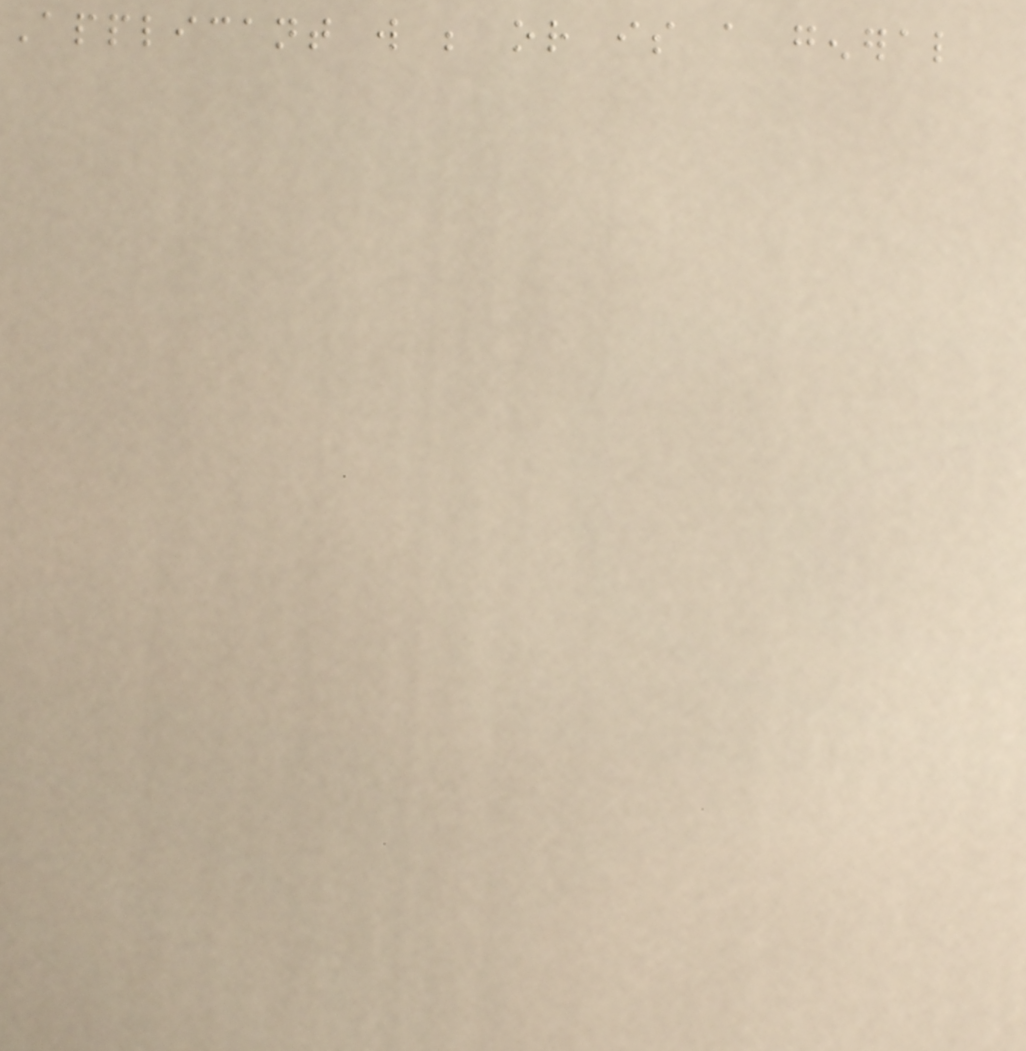Applicant will be or is a general
